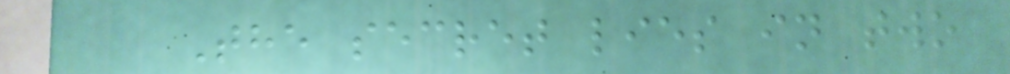The secret lies in two
